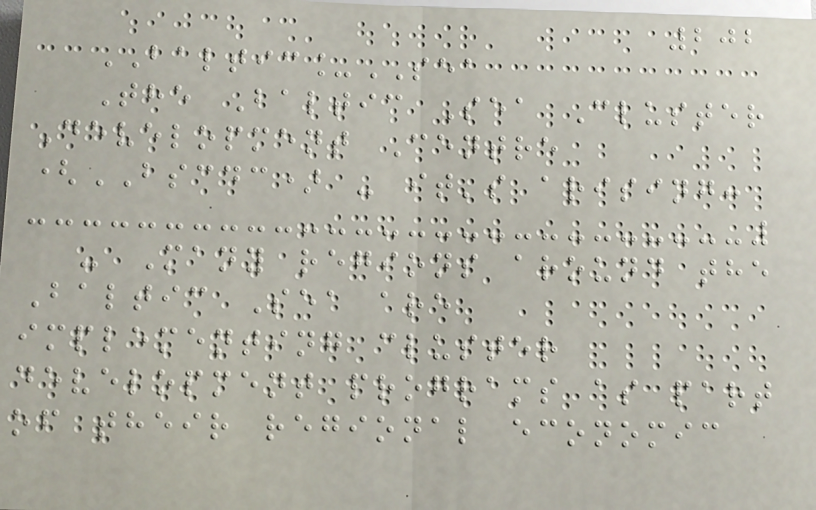202
BALTIC_SEA
The Baltic Sea Cluster
Development Centre
(BSCDC) - it's arising:
- Many regions around the
Baltic Sea are
implementing cluster
development programs as part
of their regional economic
